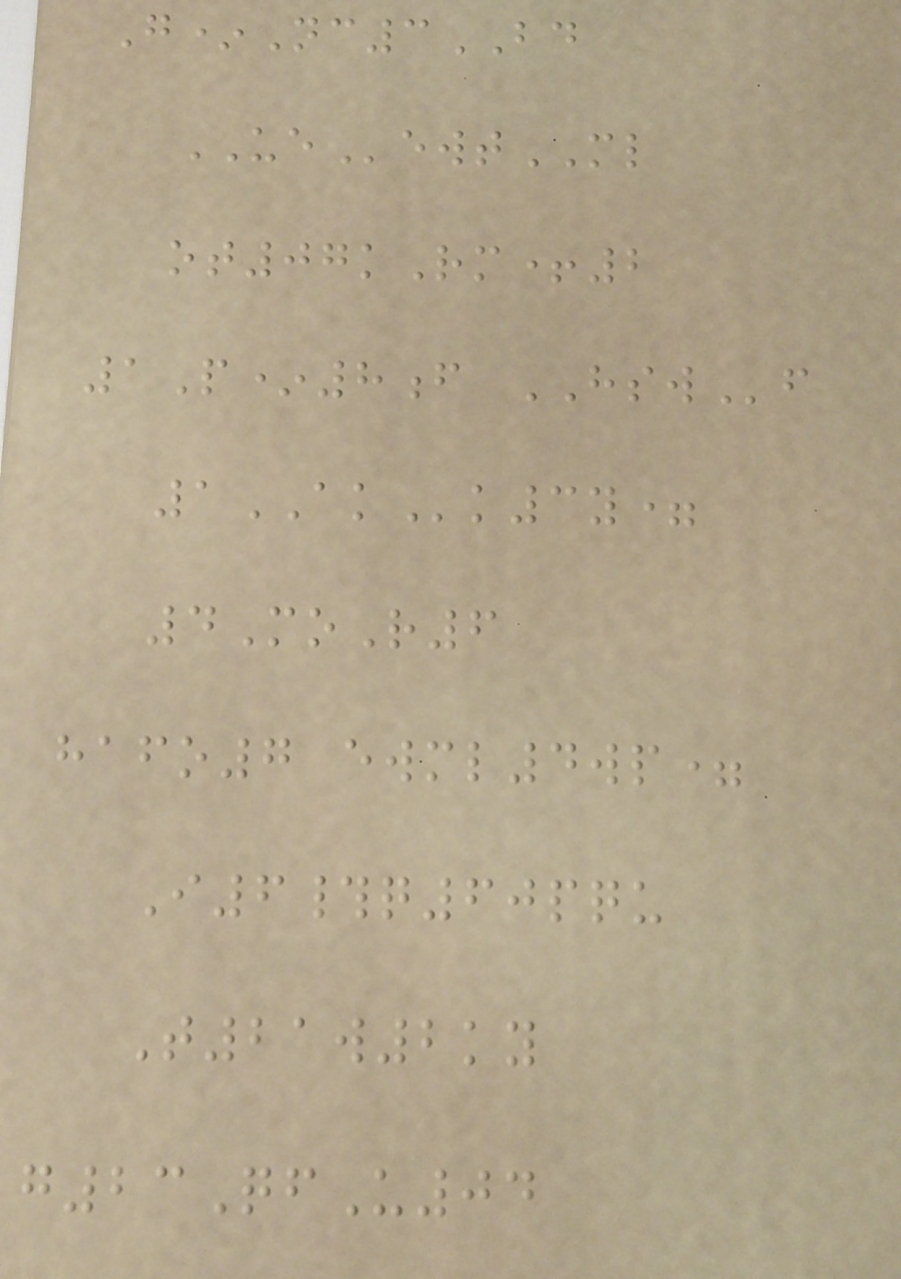G*Nc3BD
UEewtML
ot07kRm+2
1P*8f HSWf
1AKk3y=
4MoR6
hafo7 ewml4wp=
I6#q60pqu
T21w2ky
g23QfU04
